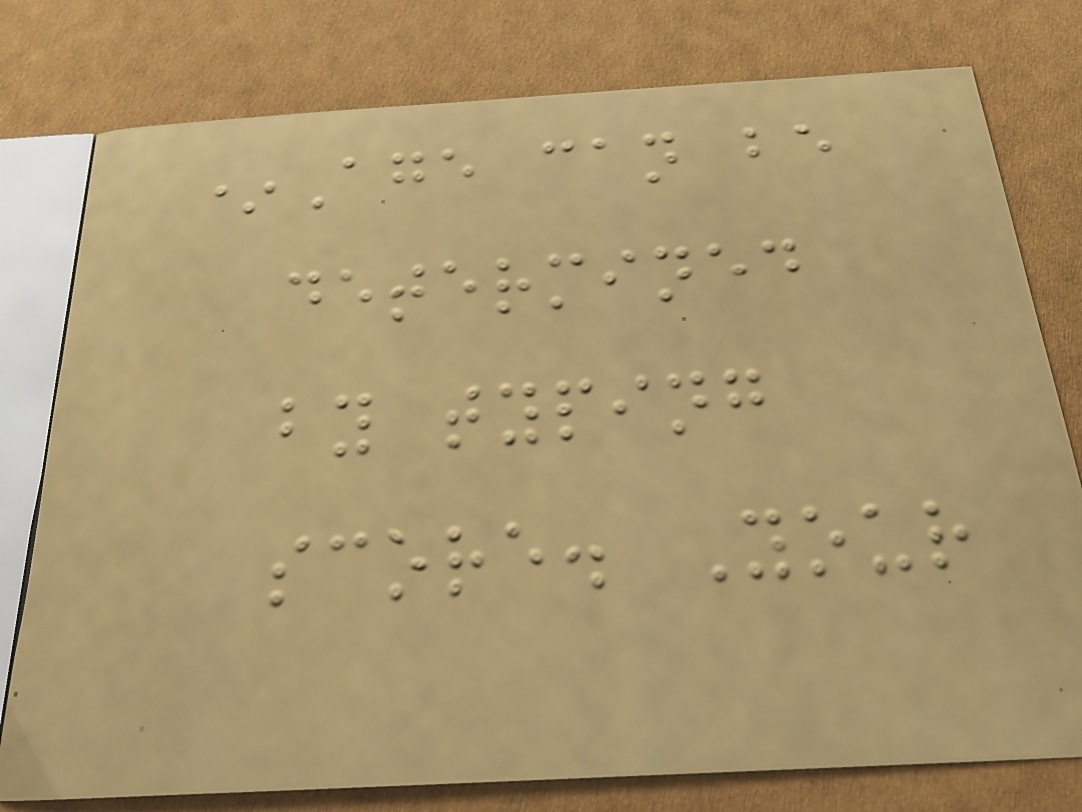*Age can be
determined
by typing
score. Your
